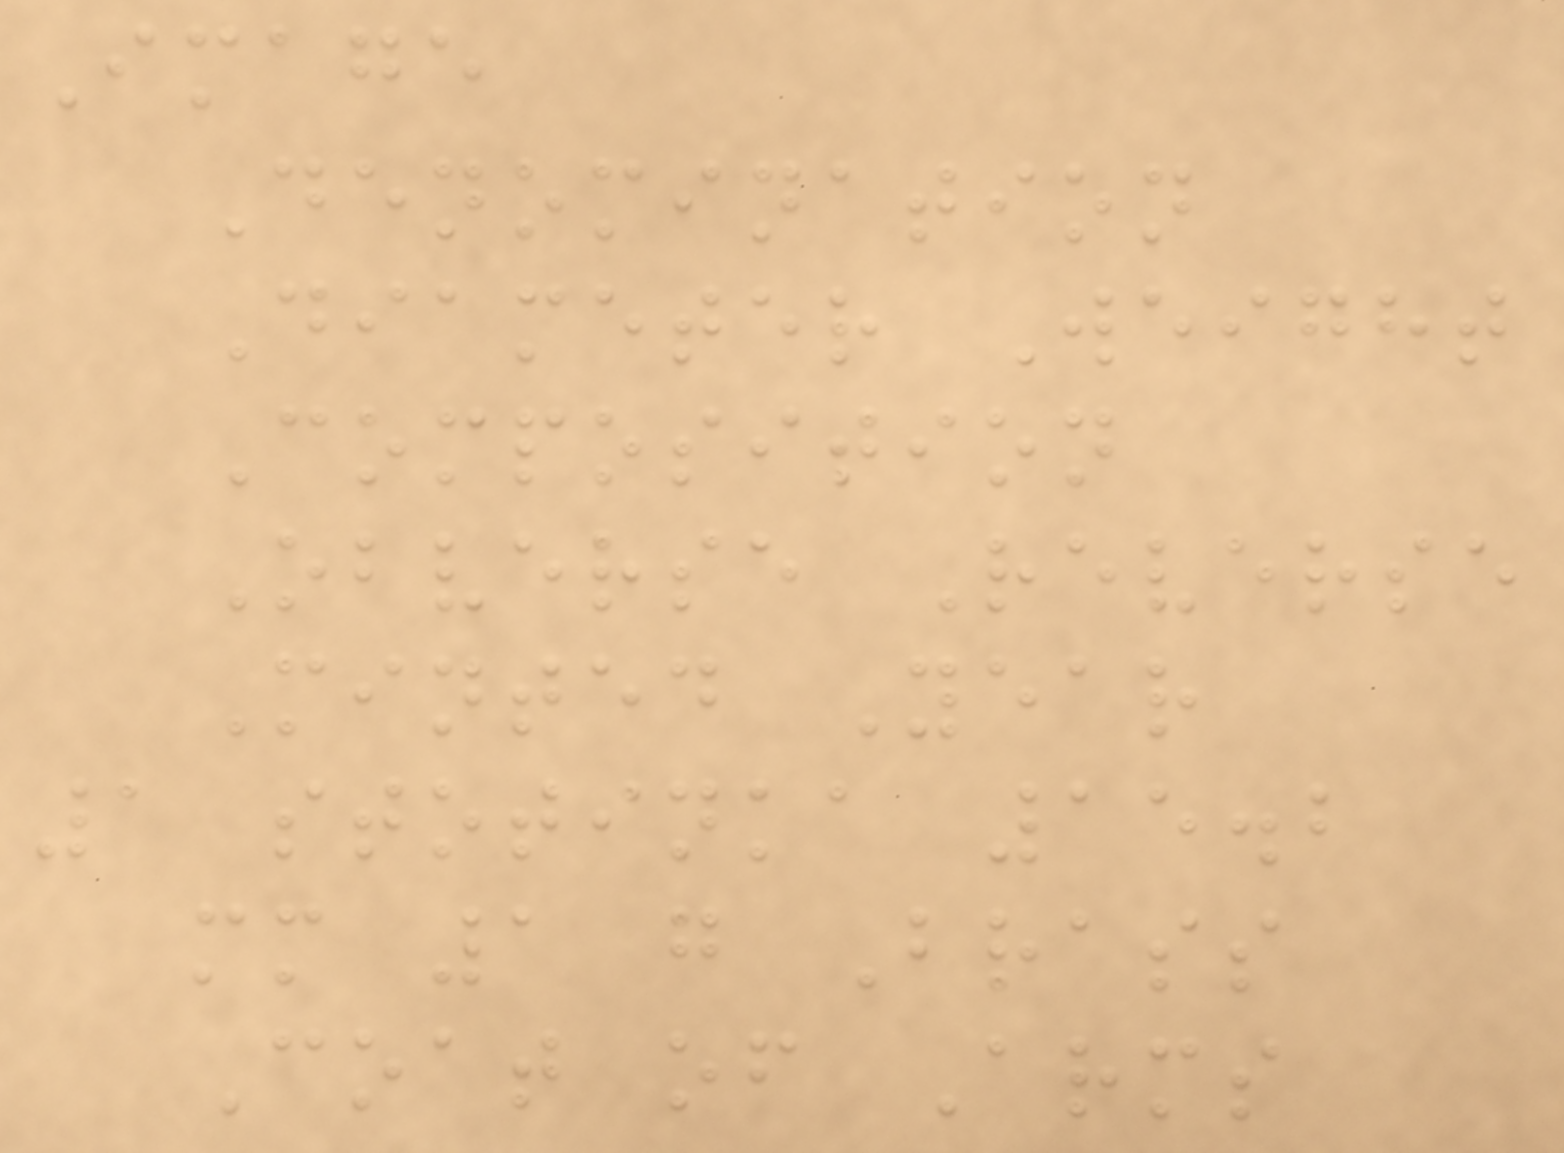Image
Denomination
Diameter Weight
Composition
Obverse Reverse
Minted Year
1 stotinka 15.2
mm 1 g Brass
Coat of Arms
